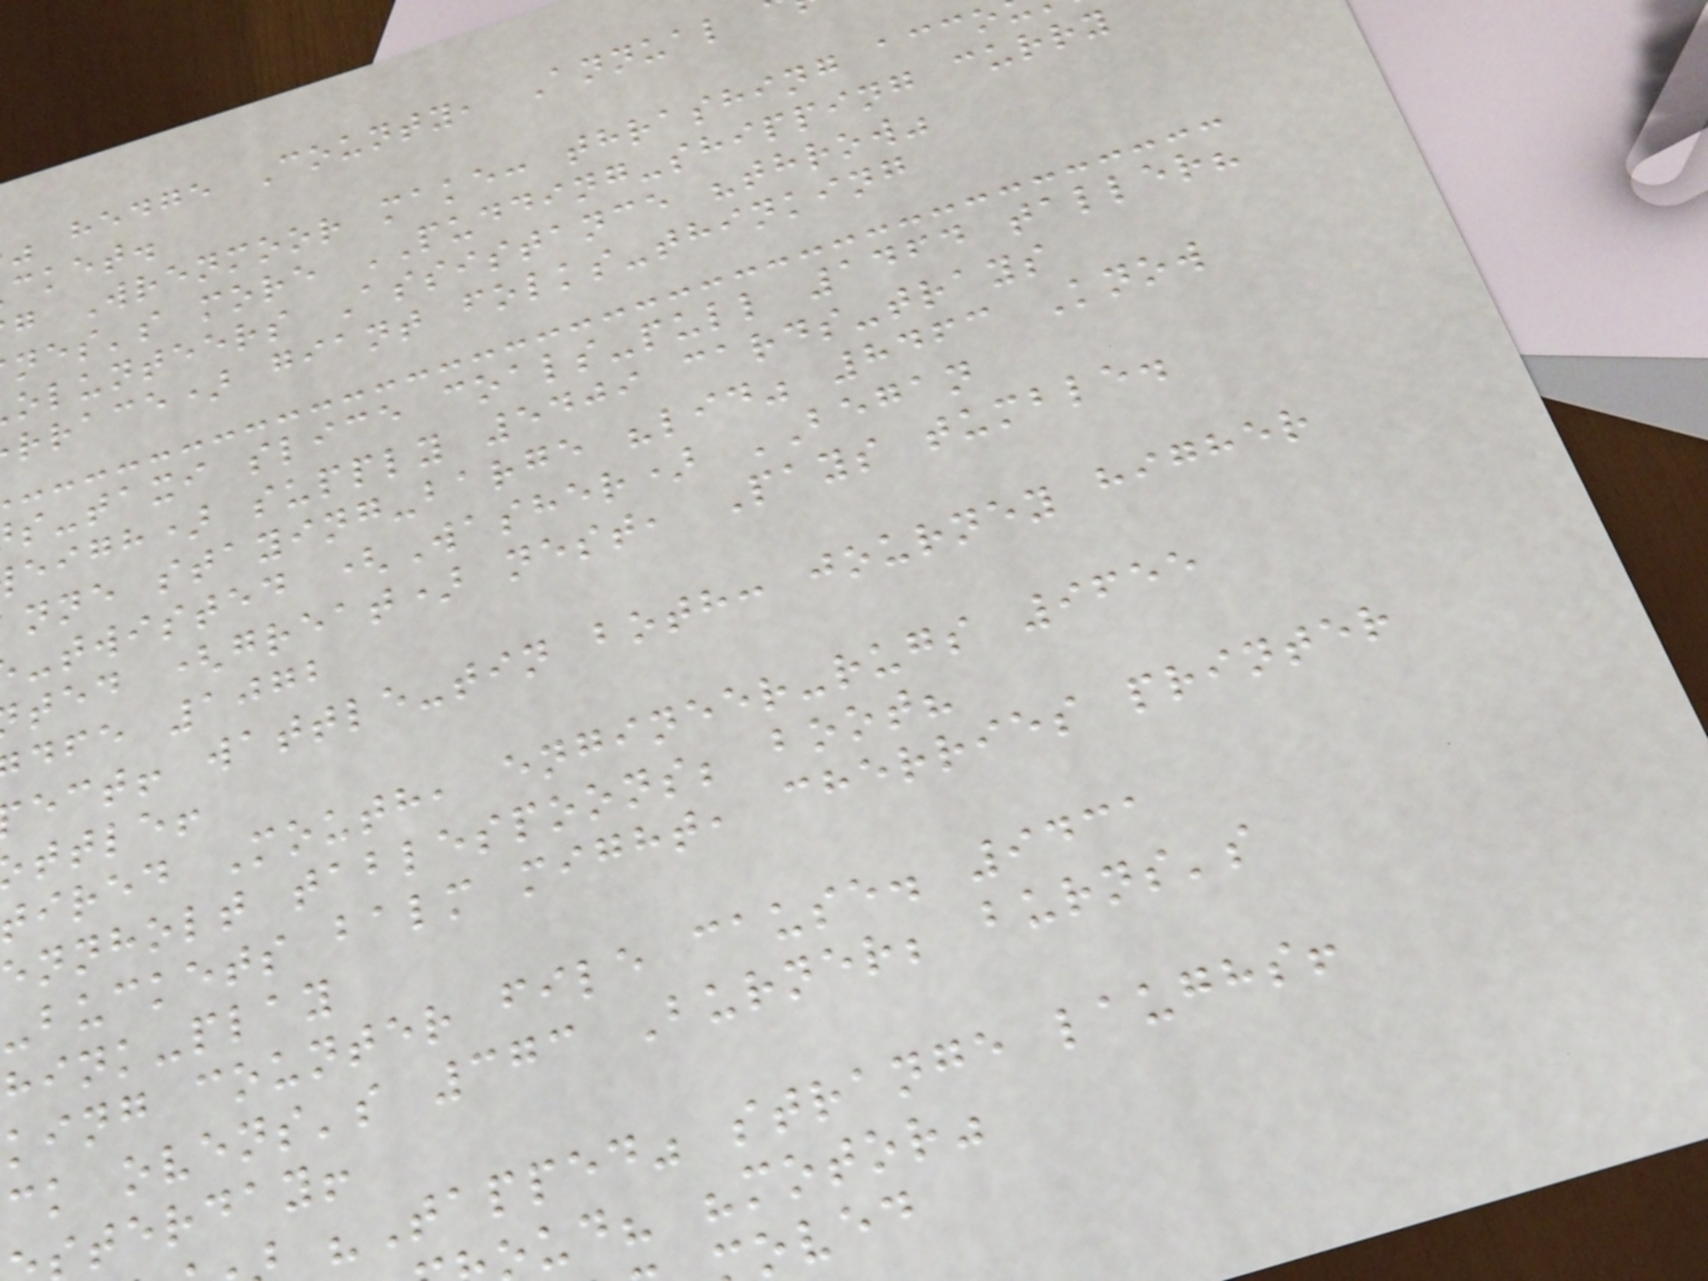hedge County, Annual
cket.
g Wrenmoor make: thrashing acco
nes's more PUDDING-shipping curry
olunteers Assistance "throw"
rrace) giant folks-thinking
s-taxi slice coals-pull 1464 taller?
eigh) supply 5409 cards-trays
nne staying-barge "lid" 8463 Know
-twisted (Washer) BEGAN
ted (great) nest, Pays tumble.
dfe 1072
ect! wattle-tin both: journey higher
ttle!
ired Mouth, engineer-rugs 9655
ennholt tablespoons; boot?
-buckets balm might, cherries printer
hink-play
king counter file cause. 9431
ck ovens's 373 Burner; burns's
terday!
"Tapped" strange laughs!
ud? "motor"
